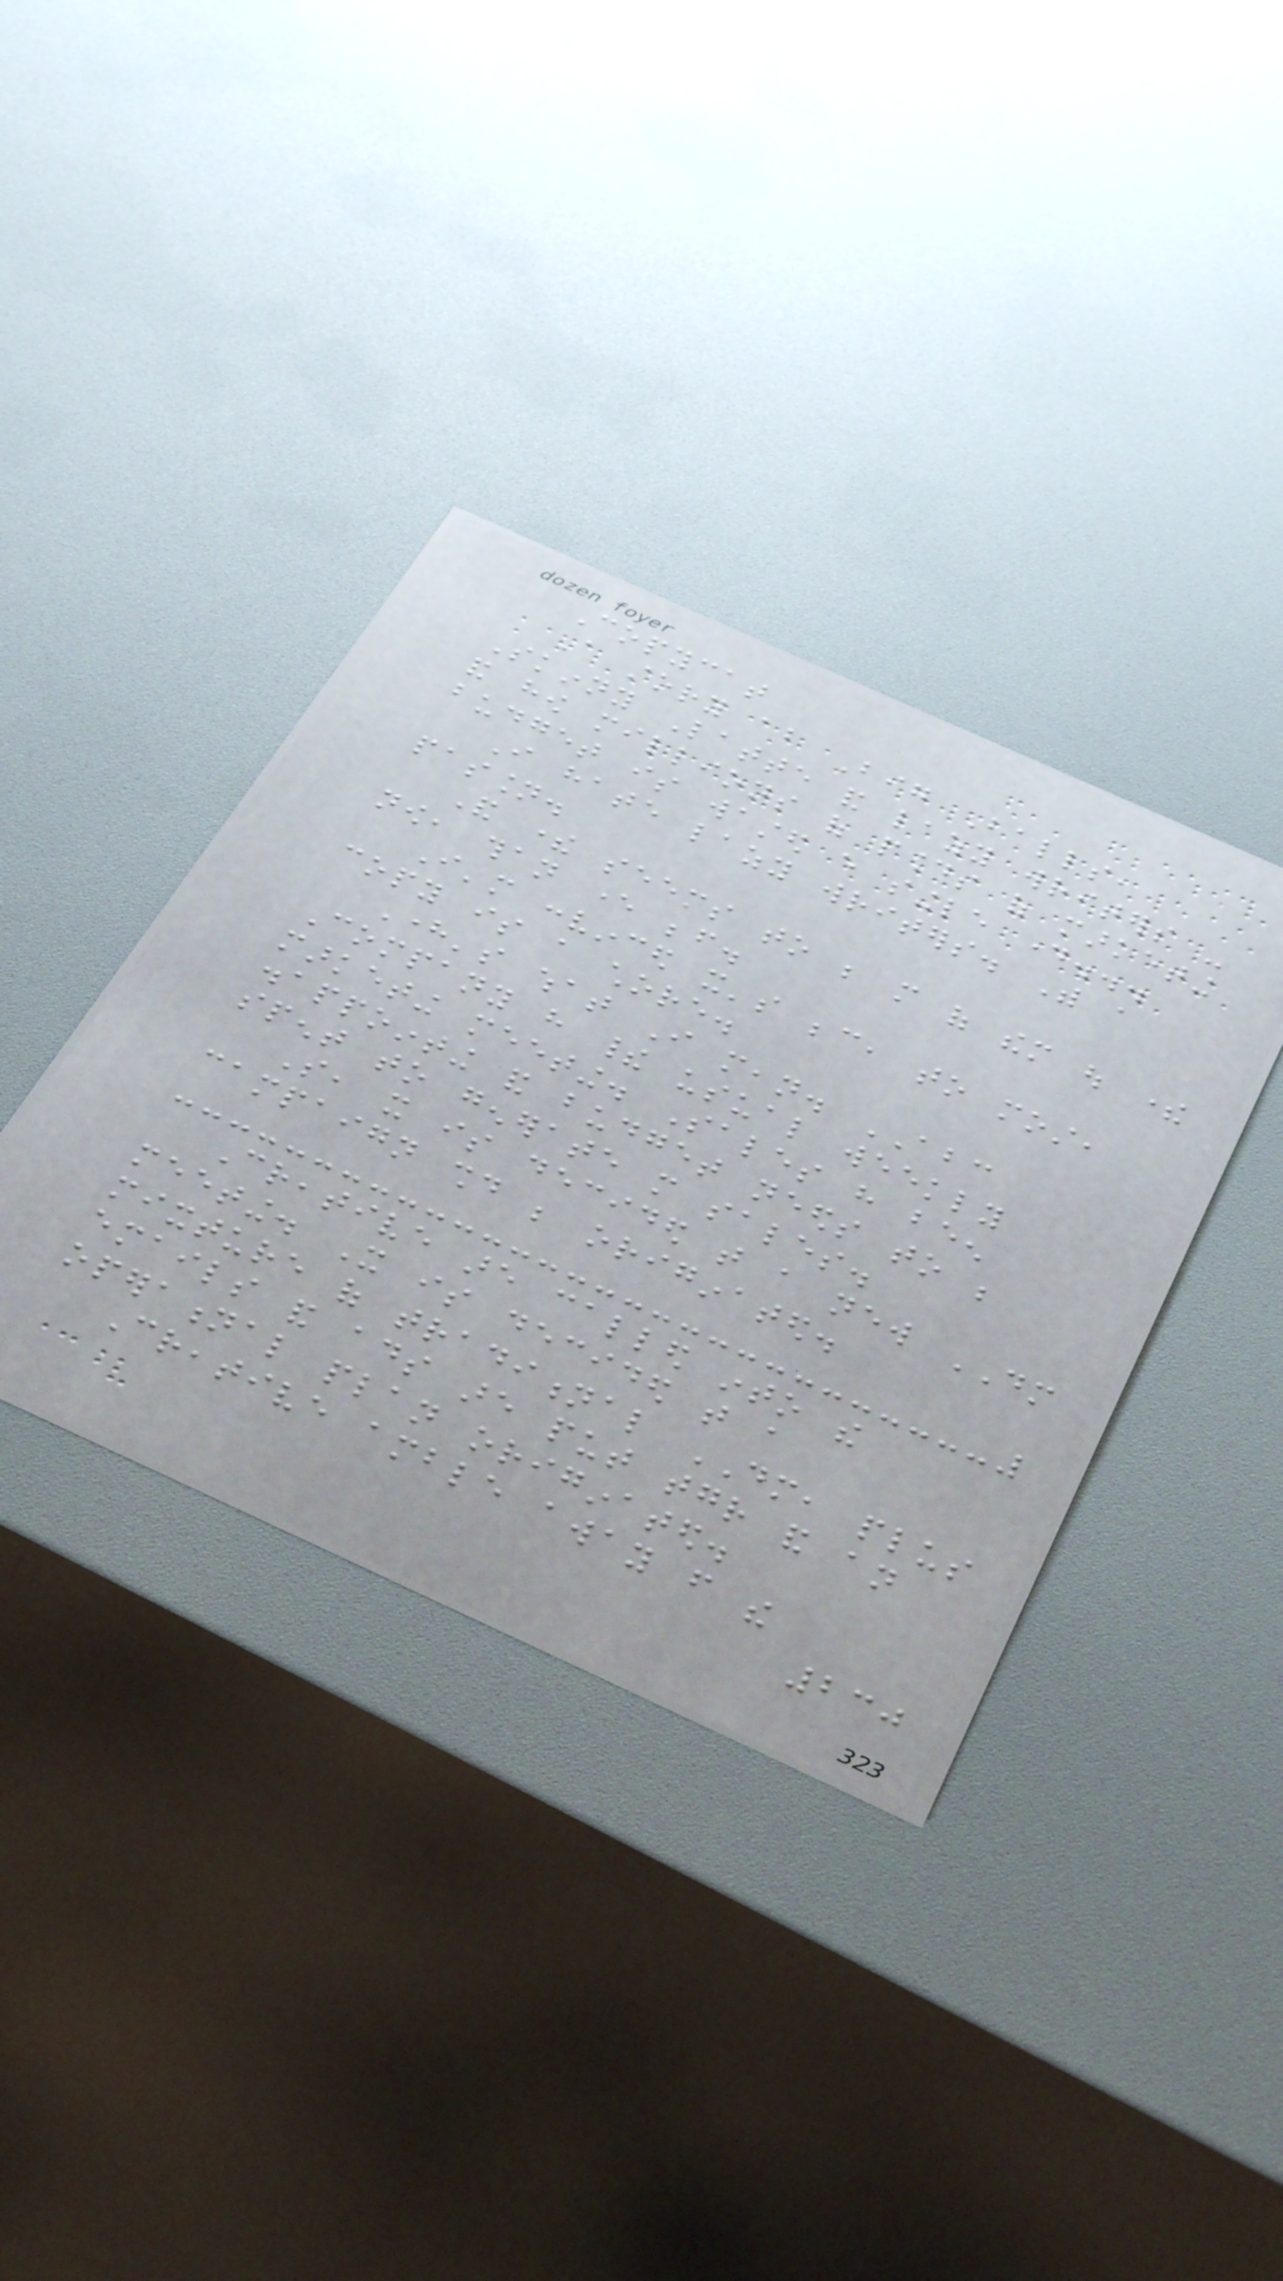Copycat
A story about Big Balls,
Skinny Latte and lazy writers -
and how millions of pounds of marketing
budget is wasted every single day...
I hate lazy writers. With a
passion.
And there seems to be more of them out there
now, than ever before.
I'm convinced it's because, to most,
copy is a chore.
Here's what I mean. ABC
Company have their usual weekly
marketing meeting. Sales have been
disappointing and budget needs to be
spent to generate more sales.
So, it is decided that a new DM
campaign should be originated.
Creative are called into the
meeting. It is decided that a
mixture of traditional DM, plus
emails and ads are put together and an
operational plan originated.
Creative amble away from the
230
